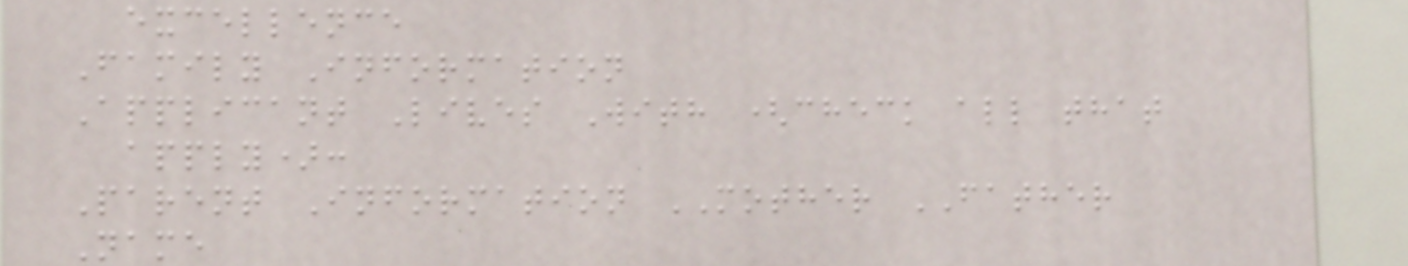excellence
Family Information
Applicant Lives With (check all that
apply):
Parent Information MOTHER FATHER
Name
